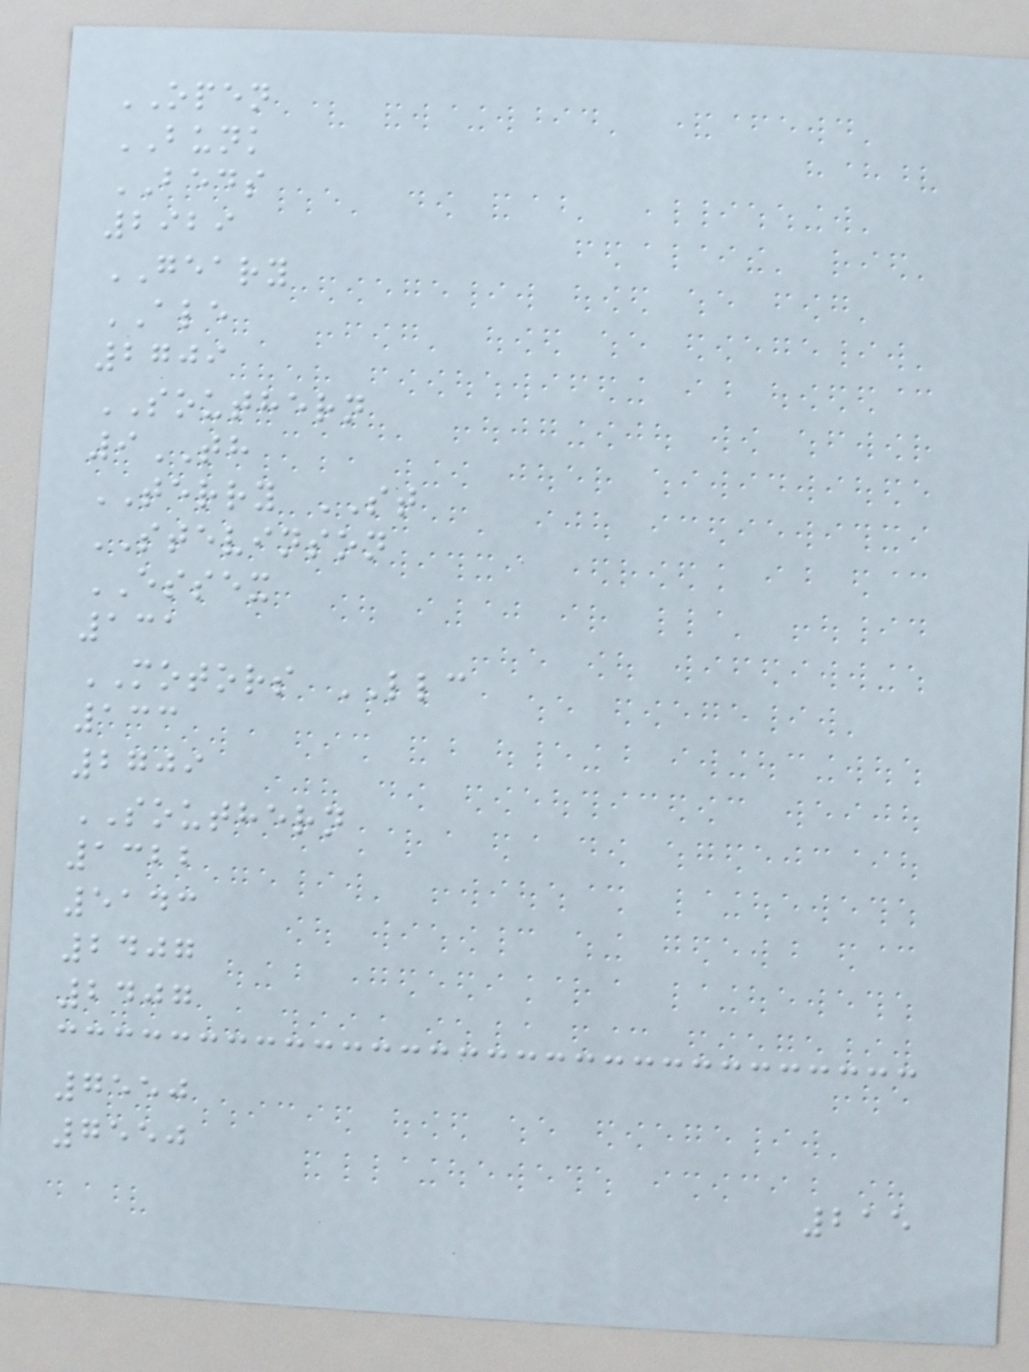OPEN
BUNK
BEDS
2929
GEARY
ALE
2709
SOUTHERN
9TH
TERRY ST
STEVINSON
ESSEX
131
MOTORS LLC
133
2709
SOUTHERN
1322
5143
2407
2407
7550
7550
215
